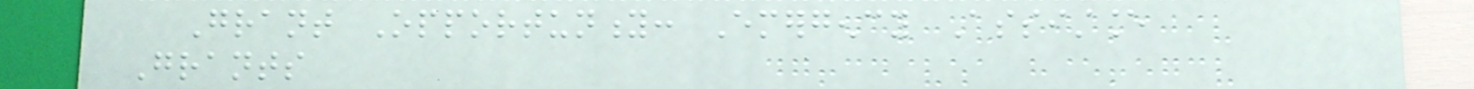Grant Opportunity: Emergency Assistance
Grants
